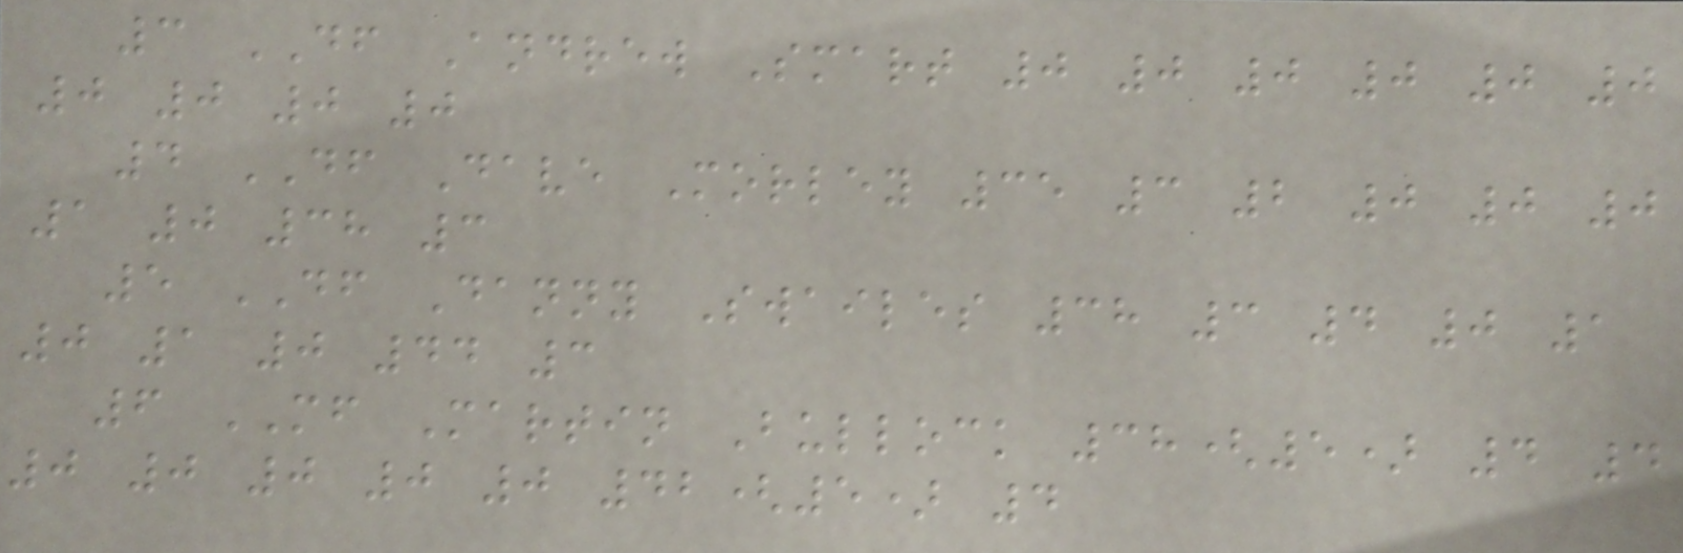3 DF Andrew Smart 0 0 0 0 0 0
0 0 0 0
4 DF Dave Morley 35 3 2 0 0 0
1 0 38 3
5 DF Danny Swailes 38 3 4 0 1
0 1 0 44 3
6 MF Martin Bullock 38(5) 4 4
0 0 0 0 0 42(5) 4
